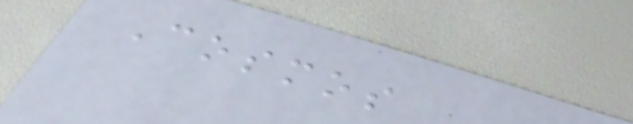Cosmos
